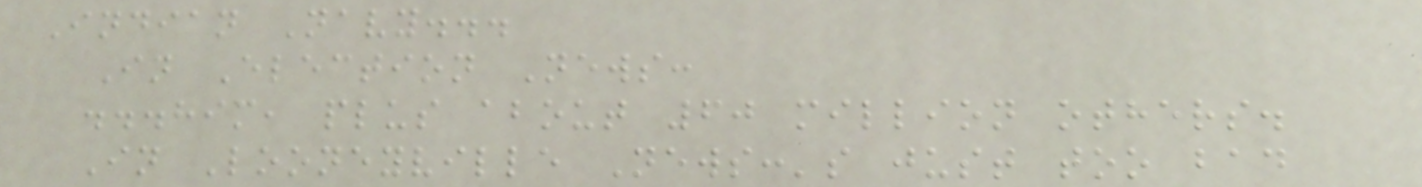Indian Navy...
In Election News:
...him, plus about 60 million others.
In Looneyville News:'s just too bad
